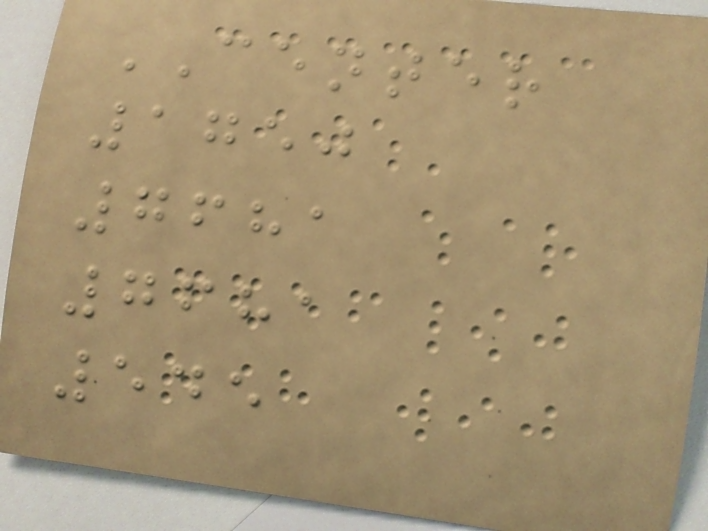CENTER
1750
7681
7681
545
